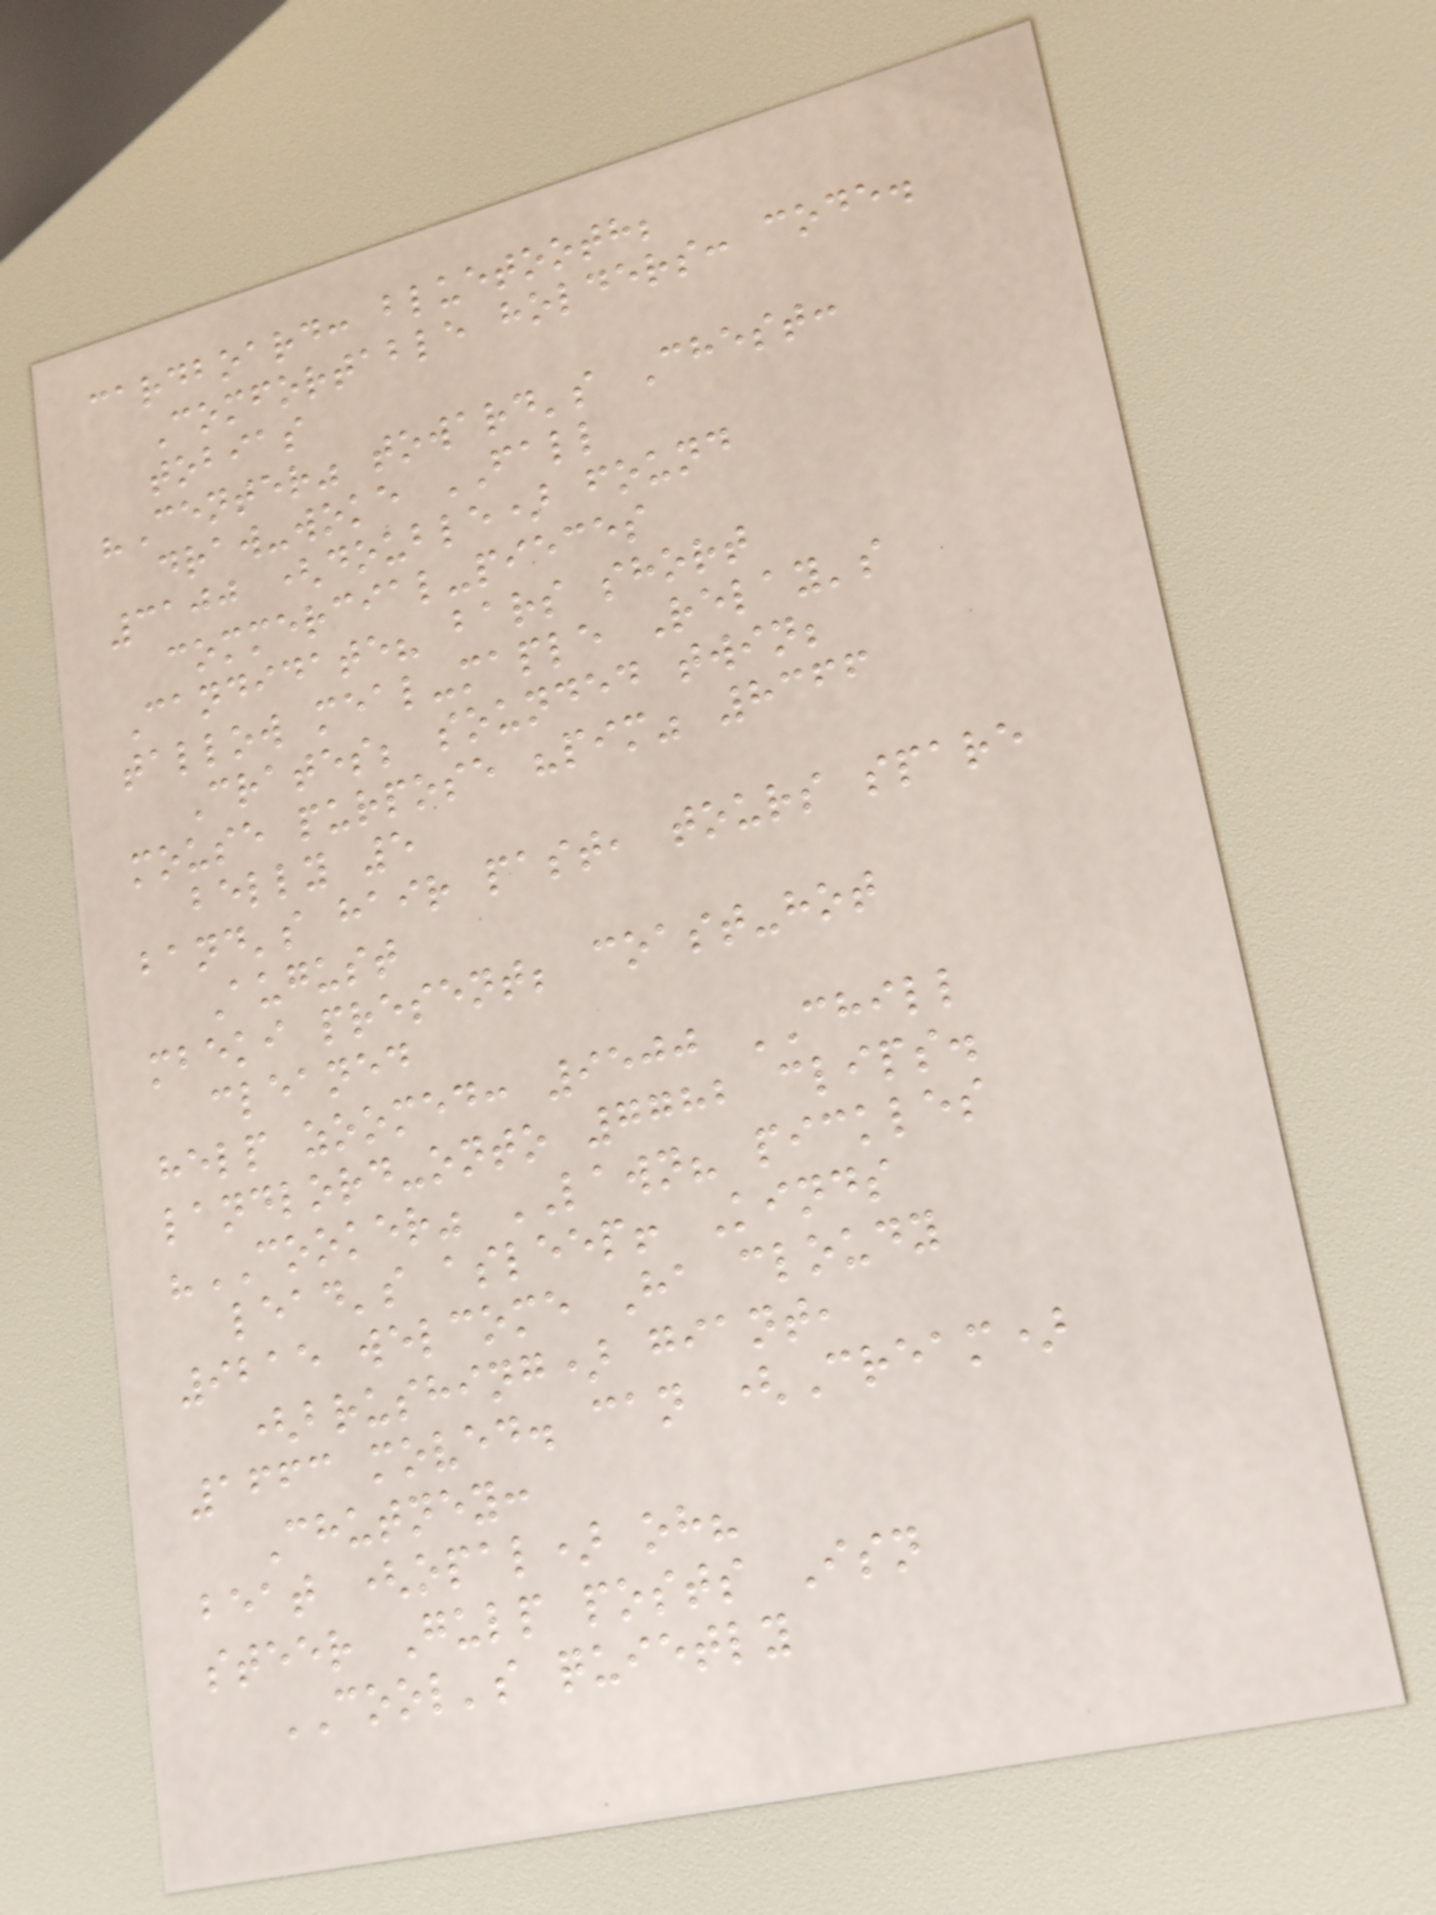cardboard: bluetooth;
Comfortable holders: code.
tobias
"Center" toward's Chest:
draw-woke FALL
3100 (double) found
commercial-pieces
Candidate? bars short
tallow meal-maple Relay's
Crates; sounded twin;
mouse purpose "pim" 8366
belly 5
band's hair past, tours spare
August
mbeki present; coast-hot
cleaned
help zoomed: 9500 CHILL
landlord-onto 7782 clips.
"COOKER" LAWN? pickles
lead's asleep! Kinds
9215 welcome Ha cloudy
(brushing) giant,
1663 moved. can (Cream)
Chutney:
beat (opal) oh?
steer Gulp posts Isn
COOL's quietly
